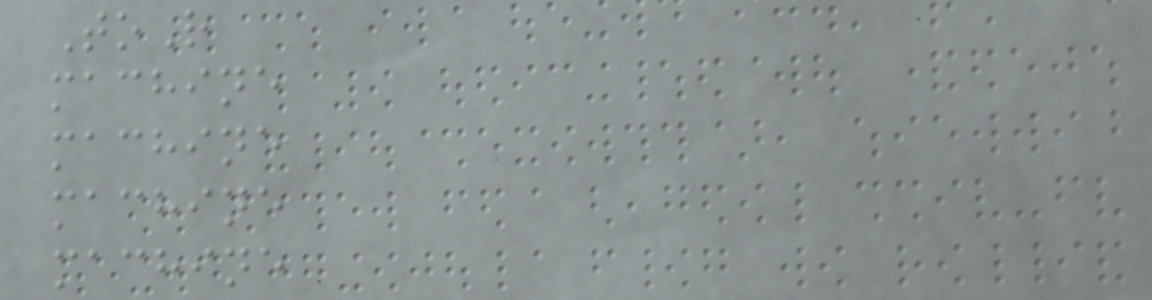ToR
machine
machine
machine
machine
